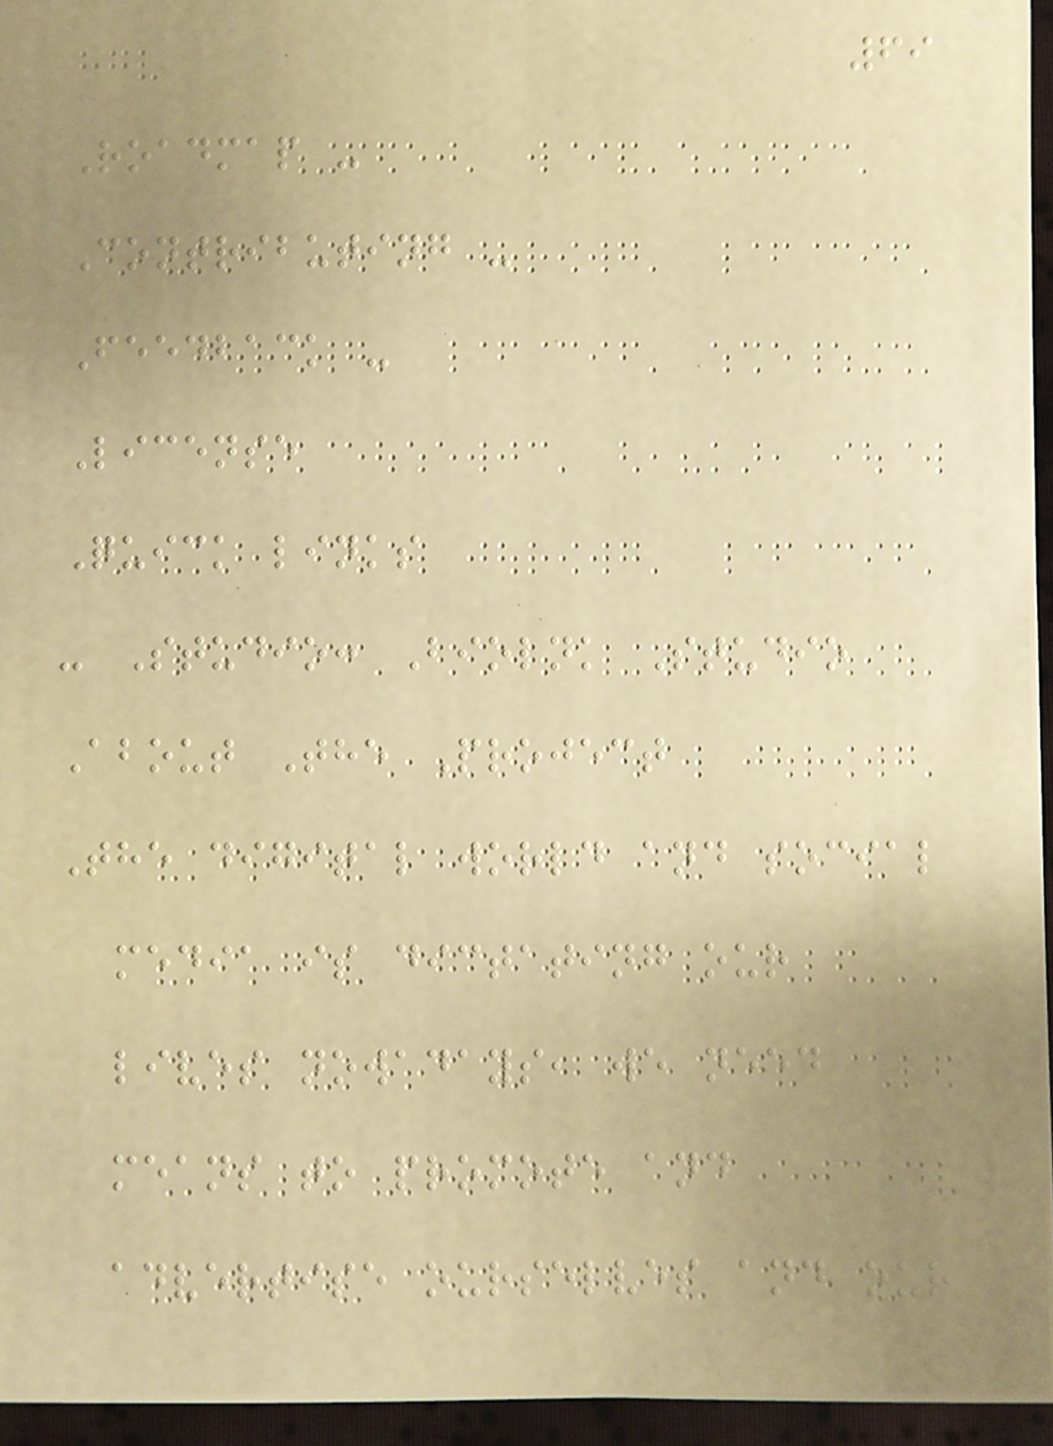69
Roadmap -
Contributing -
Feedback -
License
Quick links
- Studio: Biolnk Studio
About The Project
The digital world and social
media is dictating our
lives nowadays, we need
means to promote and
advertise ourselves and our
